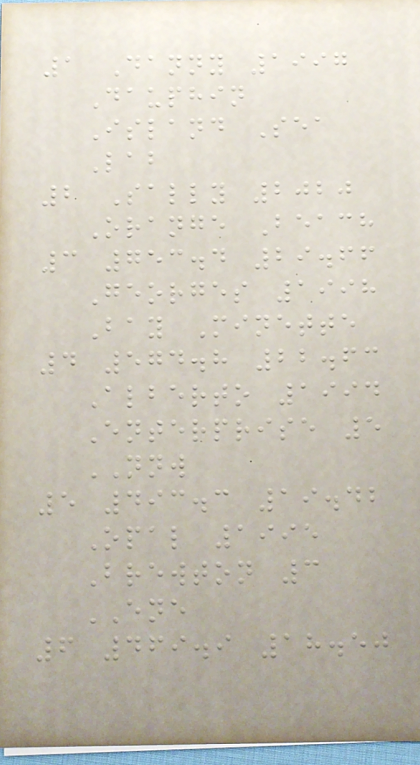1 Danny 1997
Dauphin
Island Sea
Lab
2 Sally 2020
Orange Beach
3 753.4 29.66
Georges 1998
Bay Minette
4 574.8 22.63
Alberto 1994
Enterprise 5
NNW
5 493.3 19.42
Opal 1995
Brewton 3
ENE
6 469.9 18.50
